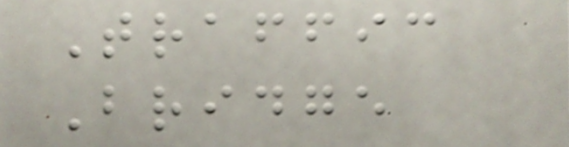Traffic
Bridge
